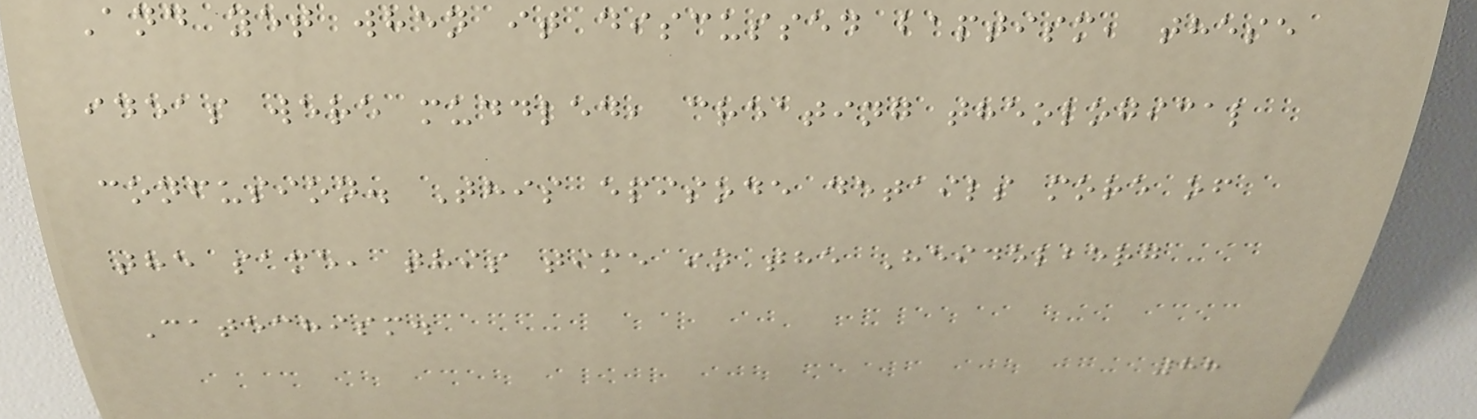And yet when it discussed baptism, these
ideas were muddled, creating theological
confusion. This episode details more of
the same, this time in the Heidelberg
Catechism.
88
